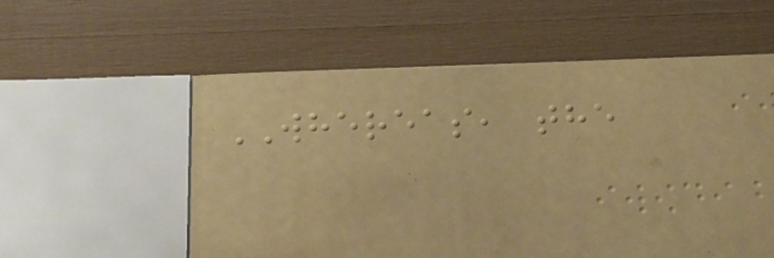WHEREAS, the
